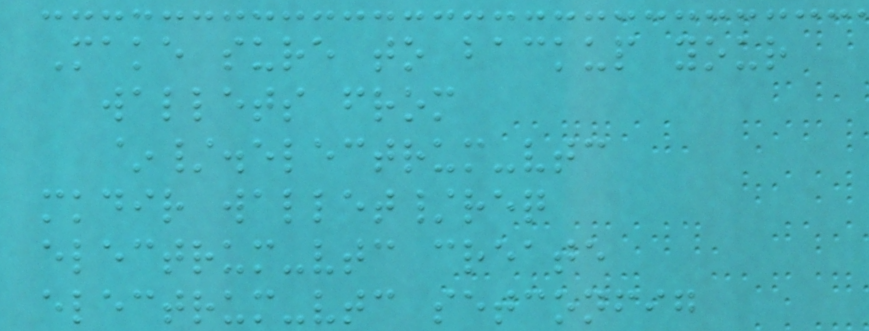Make sure to backup your
wallets from
~/.electrum-vtc
mkdir wallet/req
electrum-vtc create
electrum-vtc setconfig
